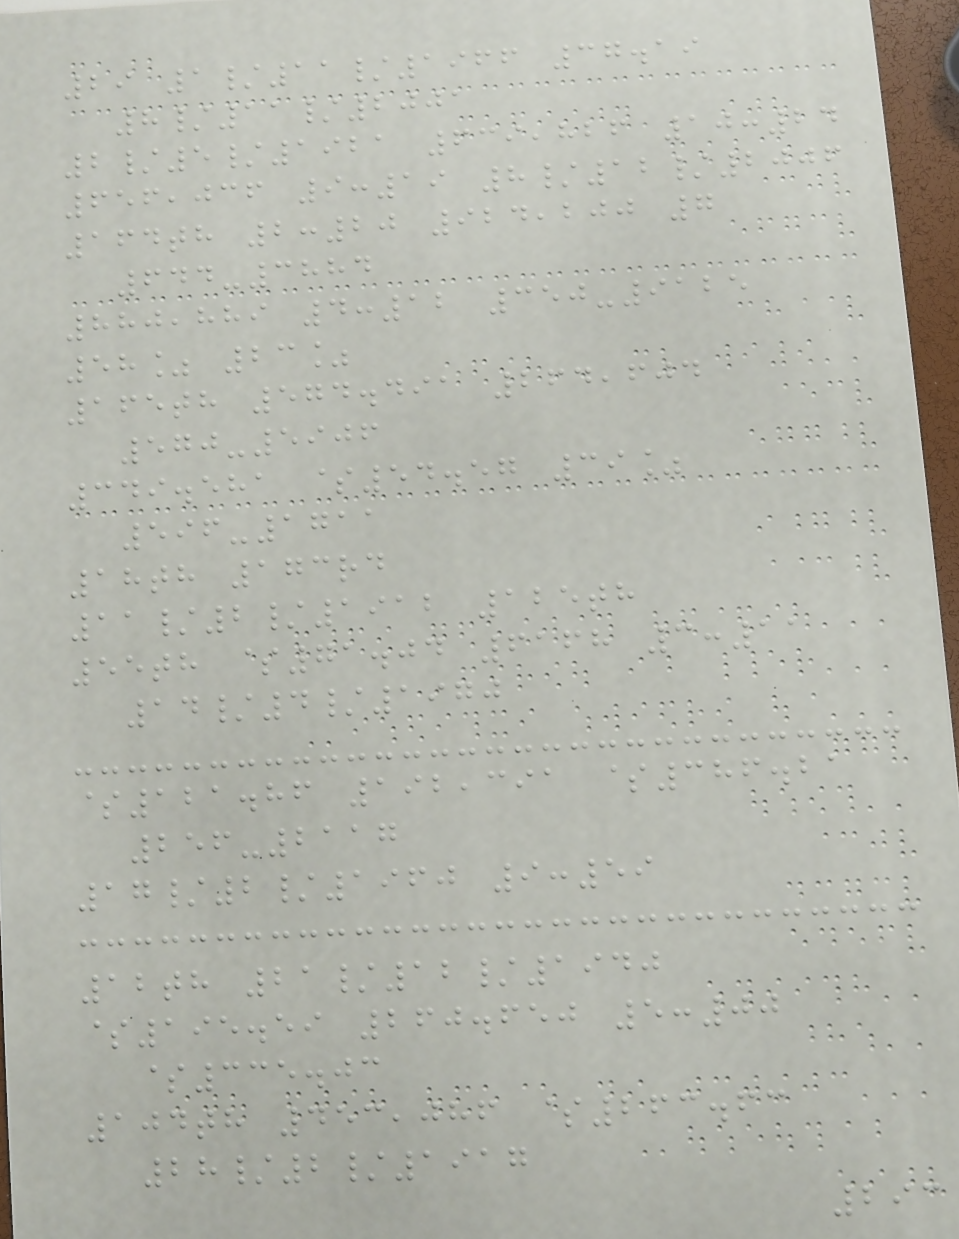29 1/11/1966 37.19
8/11/2001
2/5/1921 639,826 10:24
656,036 9:19 8/12/2006
164th 2:20 924,200 7
644-3884
880,889 4:12 350-9125
58% 23%
165th 574.491 264,604
570-5906
349.581 $54.57 39%
596-1711
18th 173rd
11/2/1912 125th
55th $71.04 6168 3:11
14/4/1970
$121.86 192,391 $386.21
256-2117
17/2/1960 9:59
12th 21/12/1940
$195.59 260.650 5:00
$335.03
104th 453,086 $263.63
28/2/1917
293
